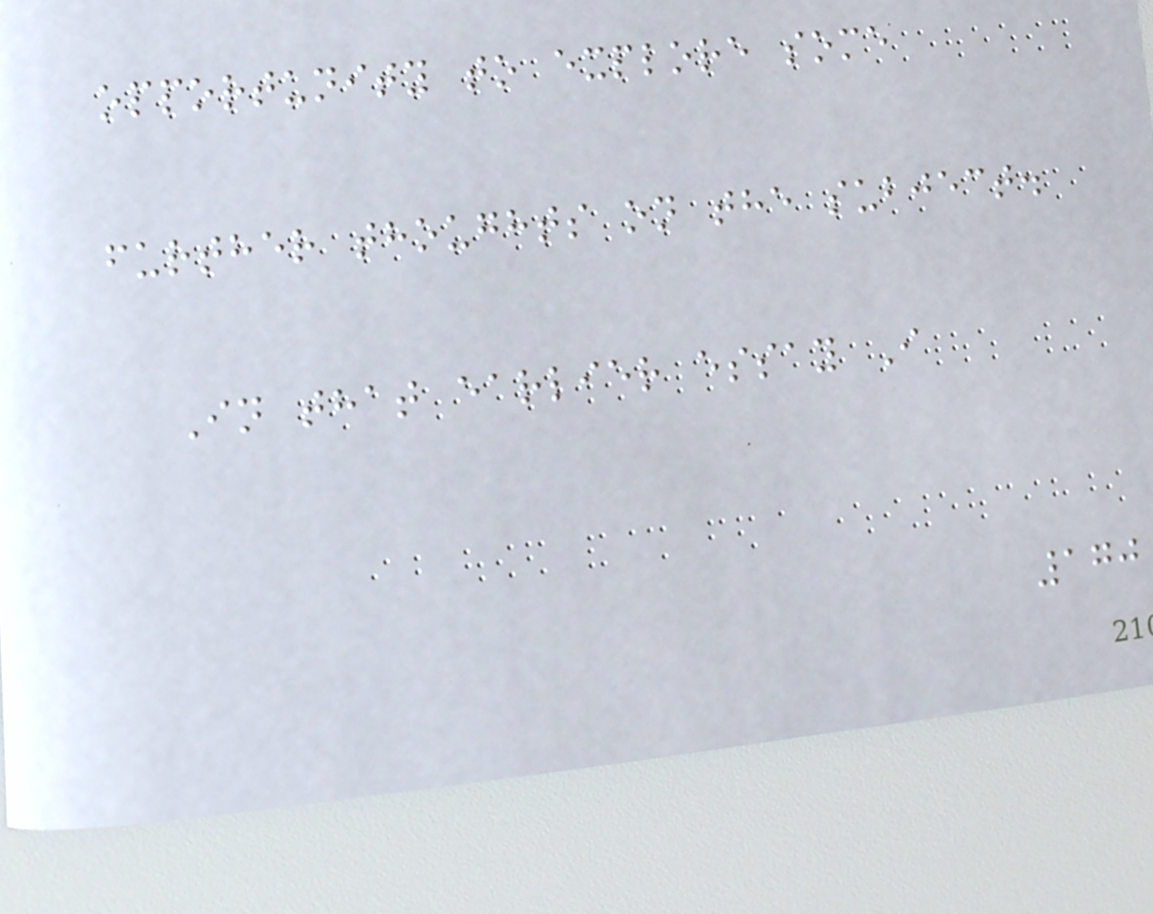opportunity to explore some
further thoughts on the subject.
In that earlier essay I
170
